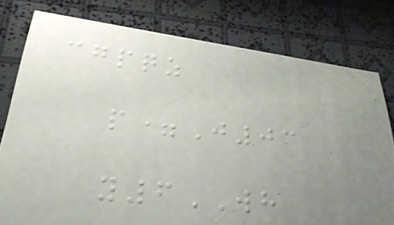cgpqz
p=J03
y6WH
